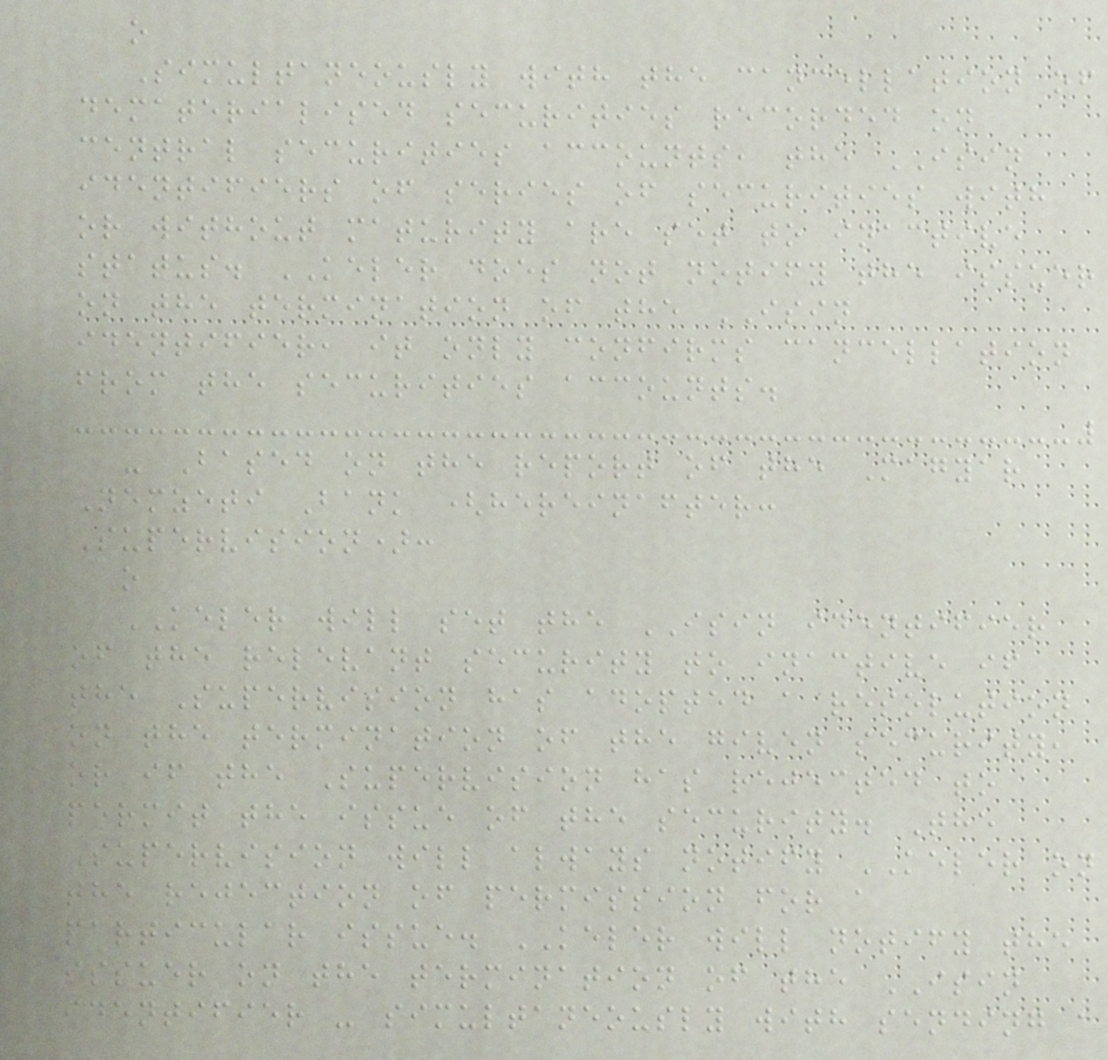o
Simultaneously with the cancellation of
dematerialised securities recorded on
central securities accounts, the ISIN
identifiers of series of securities with
or without maturity are set to inactive
status. KELER does not notify the issuer
on the termination of the ISIN
identifier, it only confirms cancellation
from the securities accounts.
- Based on the report of the Magyar
Nemzeti Bank (hereinafter:
Supervision):
o
KELER will set the ISIN identifier
of the relevant security to inactive if
the Supervision has adopted a resolution
on the termination of the given security,
or if the Supervision has rejected to
permit the issue of the security. The
Supervision will always notify KELER on
the rejection of permission for a
particular issue. KELER will notify the
issuer on the termination of the ISIN
identifier - simultaneously with sending a
